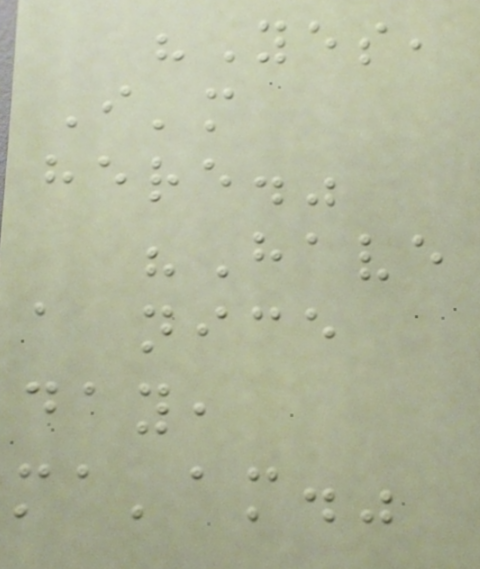"Yes,
I'm
here."
"Have
a nice
day,
ma'am."
